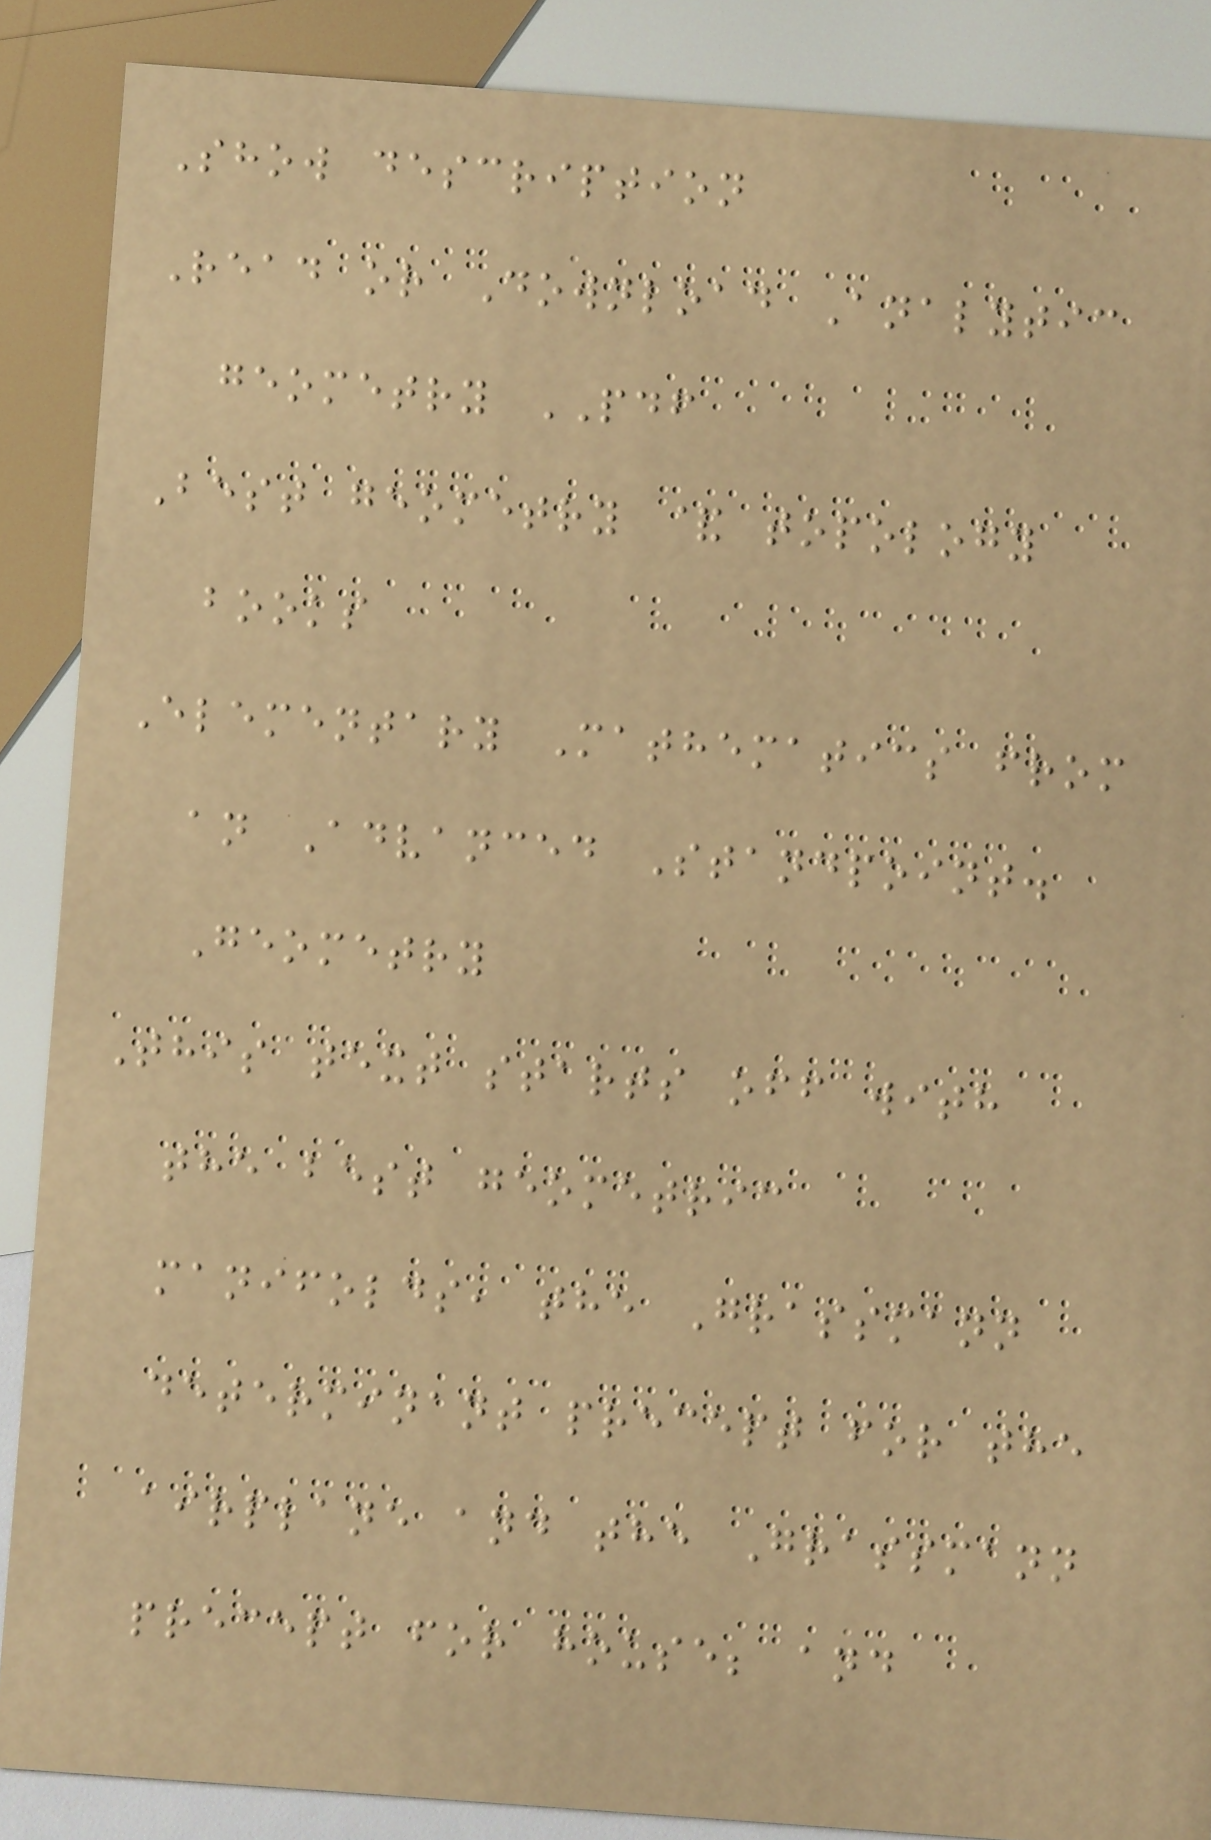Show description
Read or Download Analytic
geometry PDF
Best geometry & topology
books
Elementary Mathematics from
an Advanced Standpoint.
Geometry
This text starts off with
the best geometric
manifolds, the Grassmann
determinant precept for the
airplane and the Grassmann
precept for house; and
